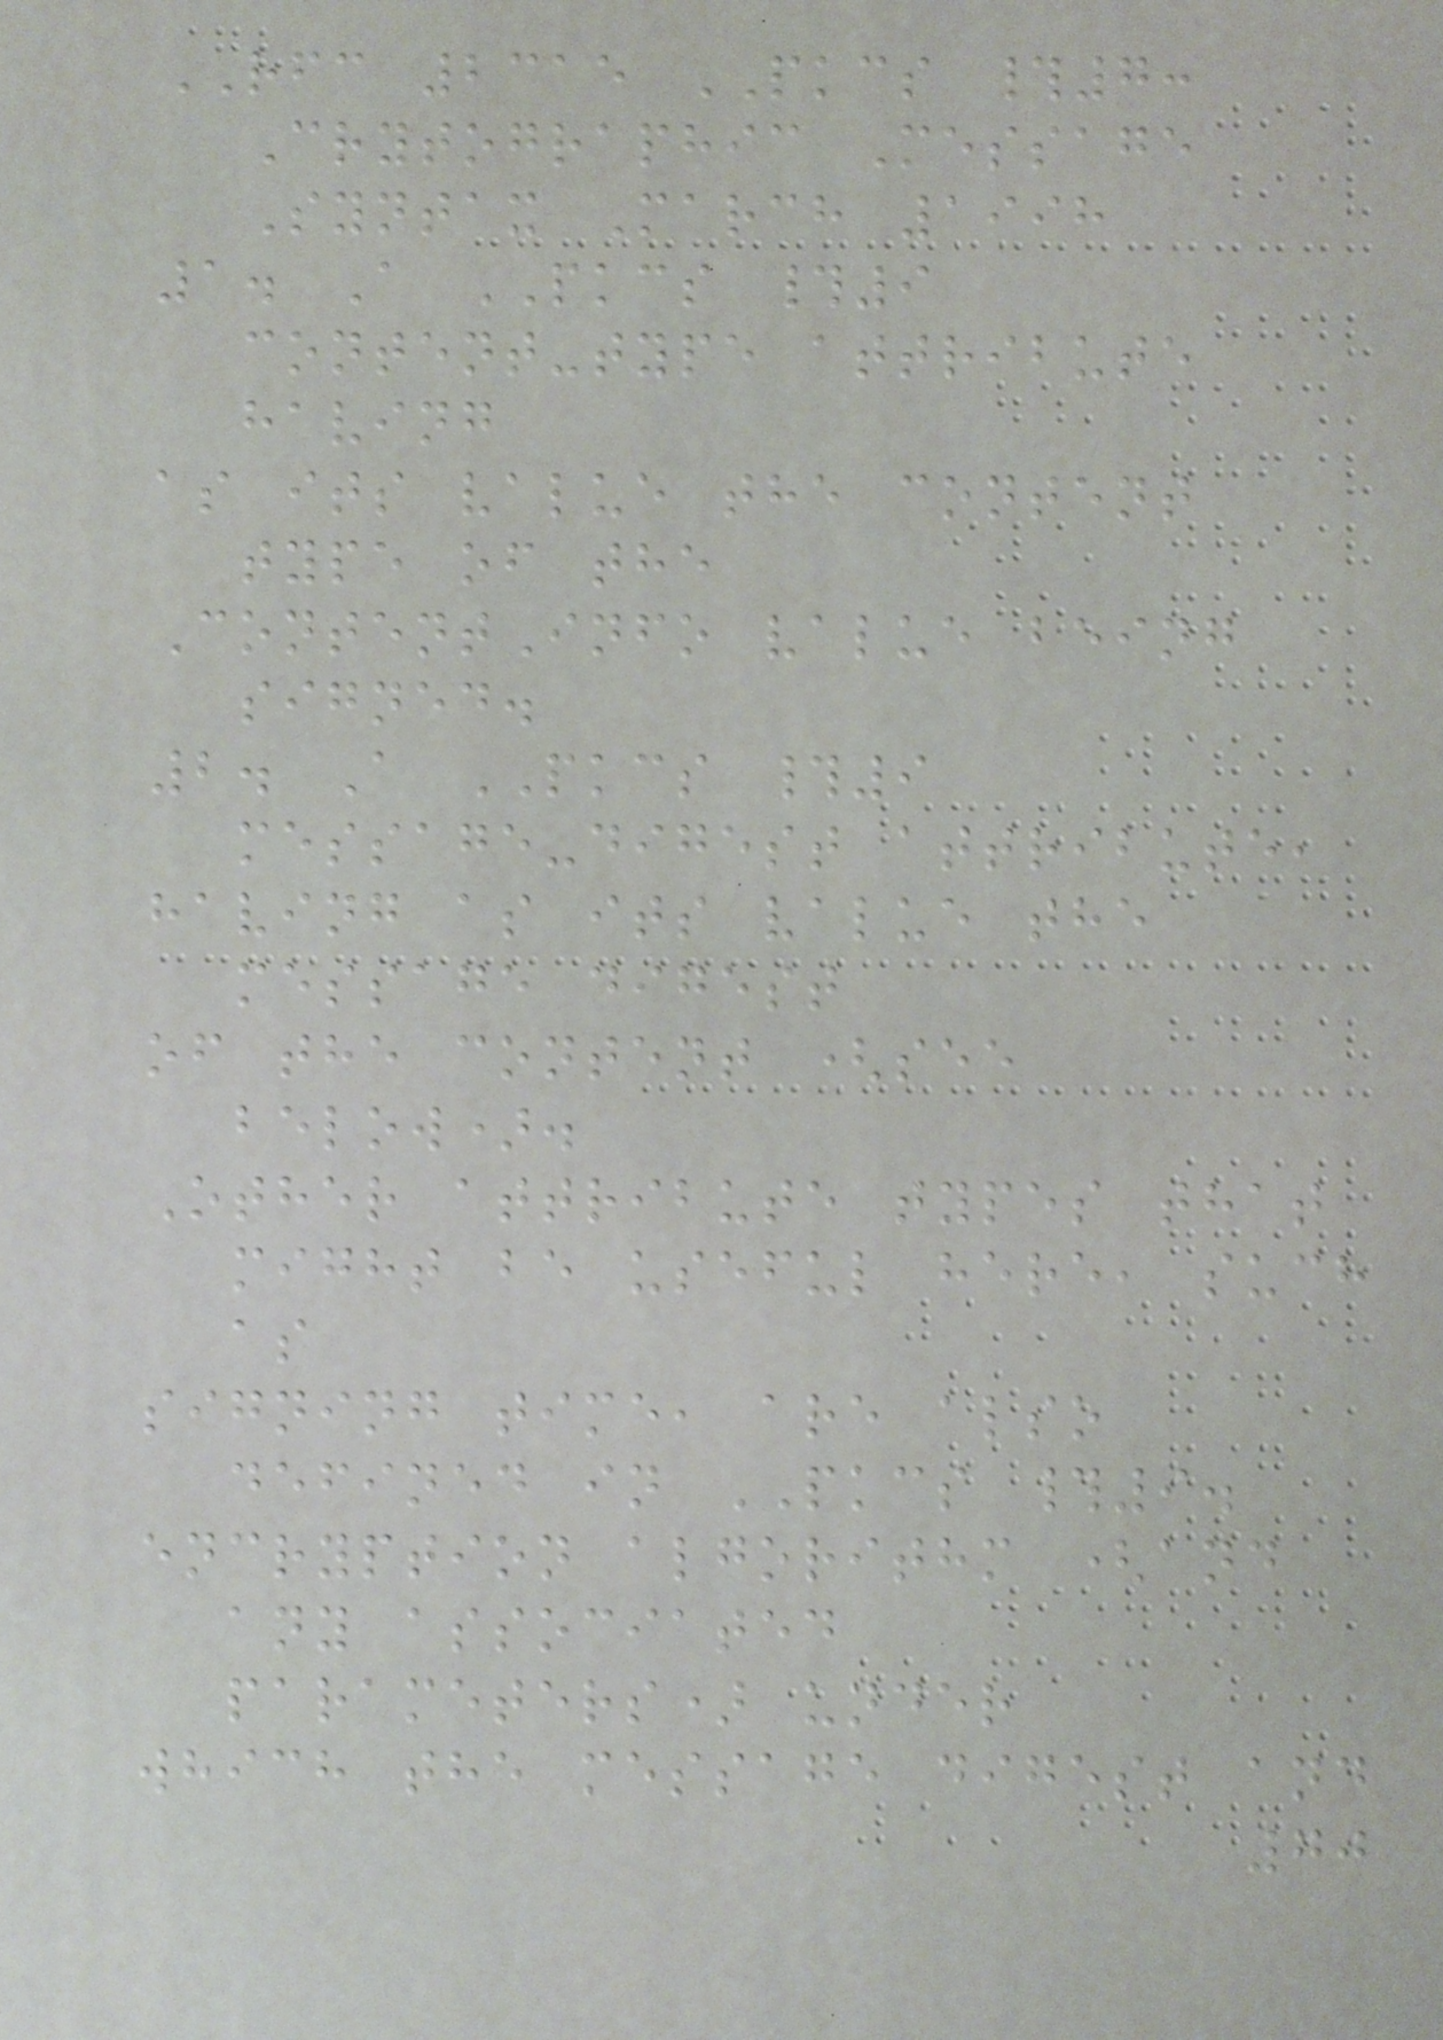RFC 2315 PKCS #7:
Crytographic Message
Syntax March 1998
1. A PKCS #9
content-type attribute
having
as its value the content
type of the
ContentInfo value being
signed.
2. A PKCS #9
message-digest attribute,
having as its value the
message digest
of the content (see
below).
Other attribute types that
might be useful here, such
as
signing time, are also
defined in PKCS #9.
encryption algorithm (and
any associated
parameters) under
which the message digest and
70
